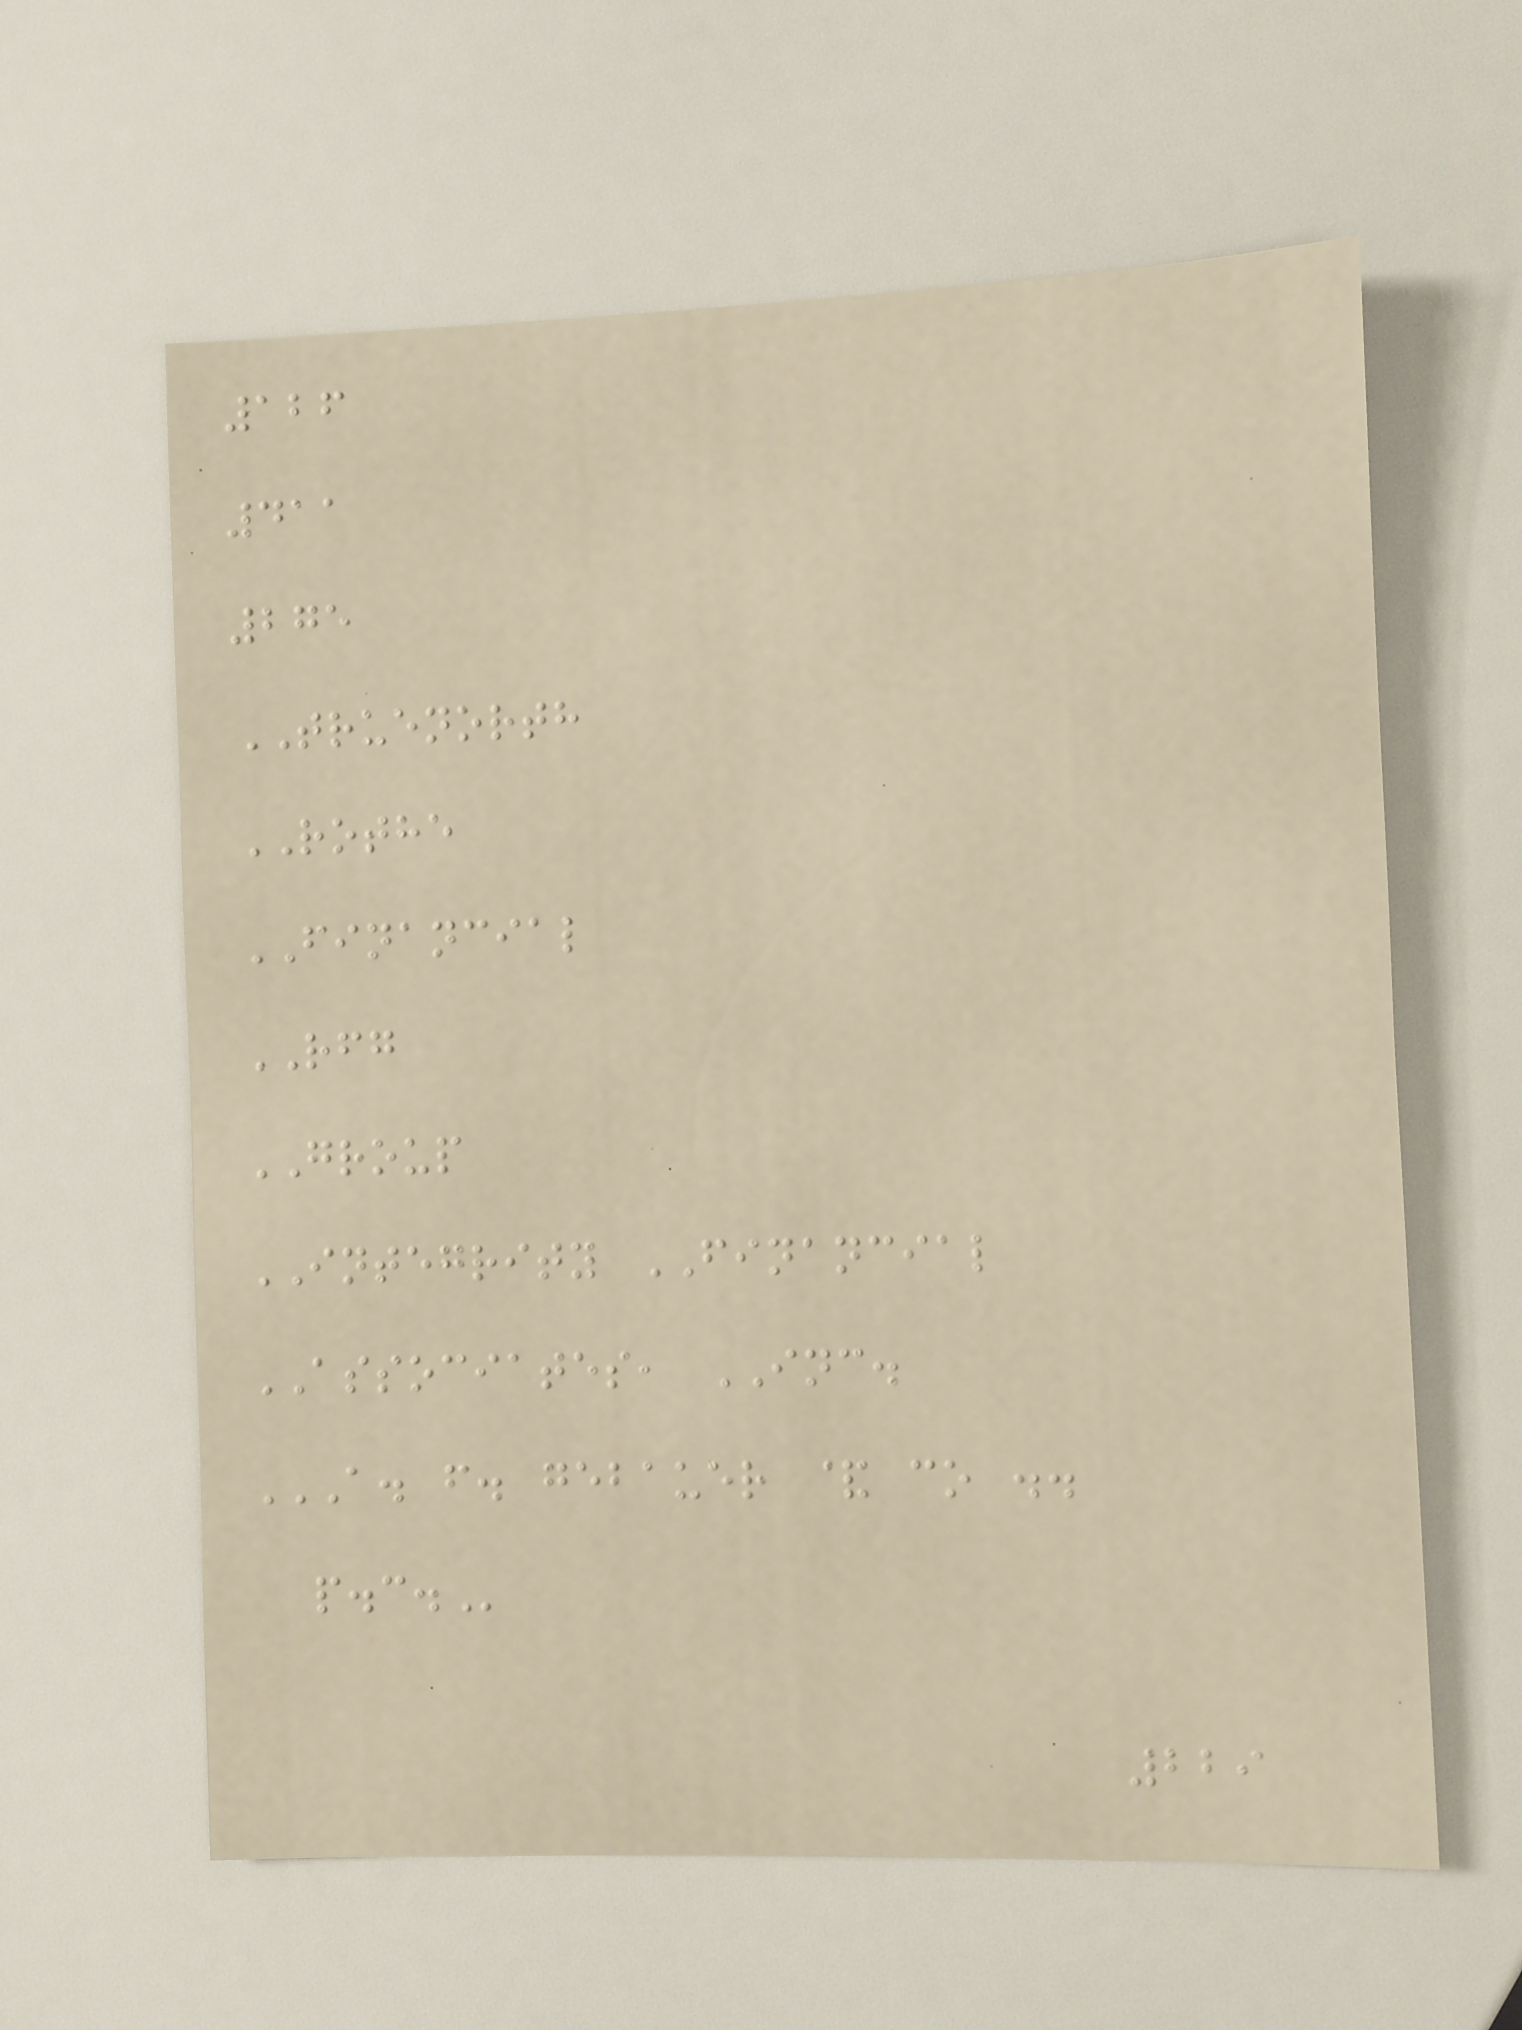126
411
275
TRUENORTH
ROTHE
FINANCIAL
RFG
GROUP
INTEGRITY FINANCIAL
ASSOCIATES, INC.
A. F. GEBAUER & CO ..
P.C.
229
